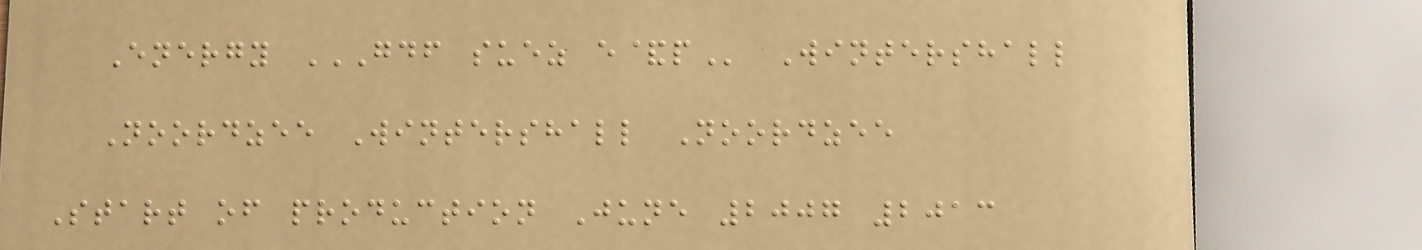Energy GDF SUEZ E&P Wintershall
Noordzee Wintershall Noordzee
Start of production June 2007 2013
